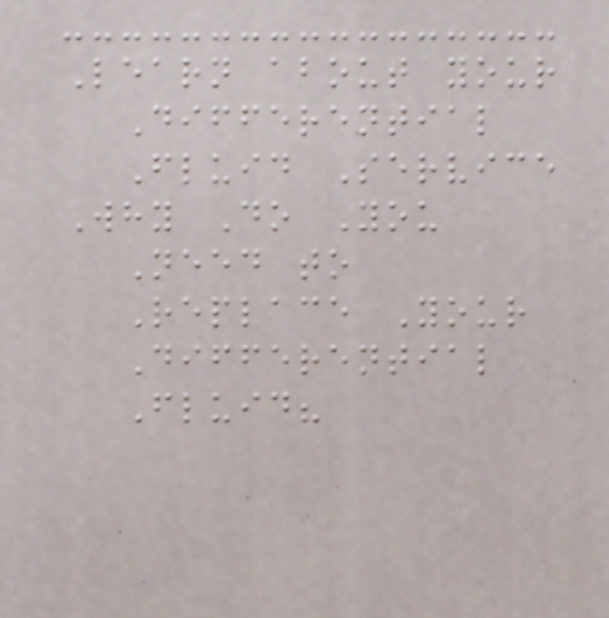Learn about your
Differential
Fluid Service
Why Do You
Need to
Replace Your
Differential
Fluid?
